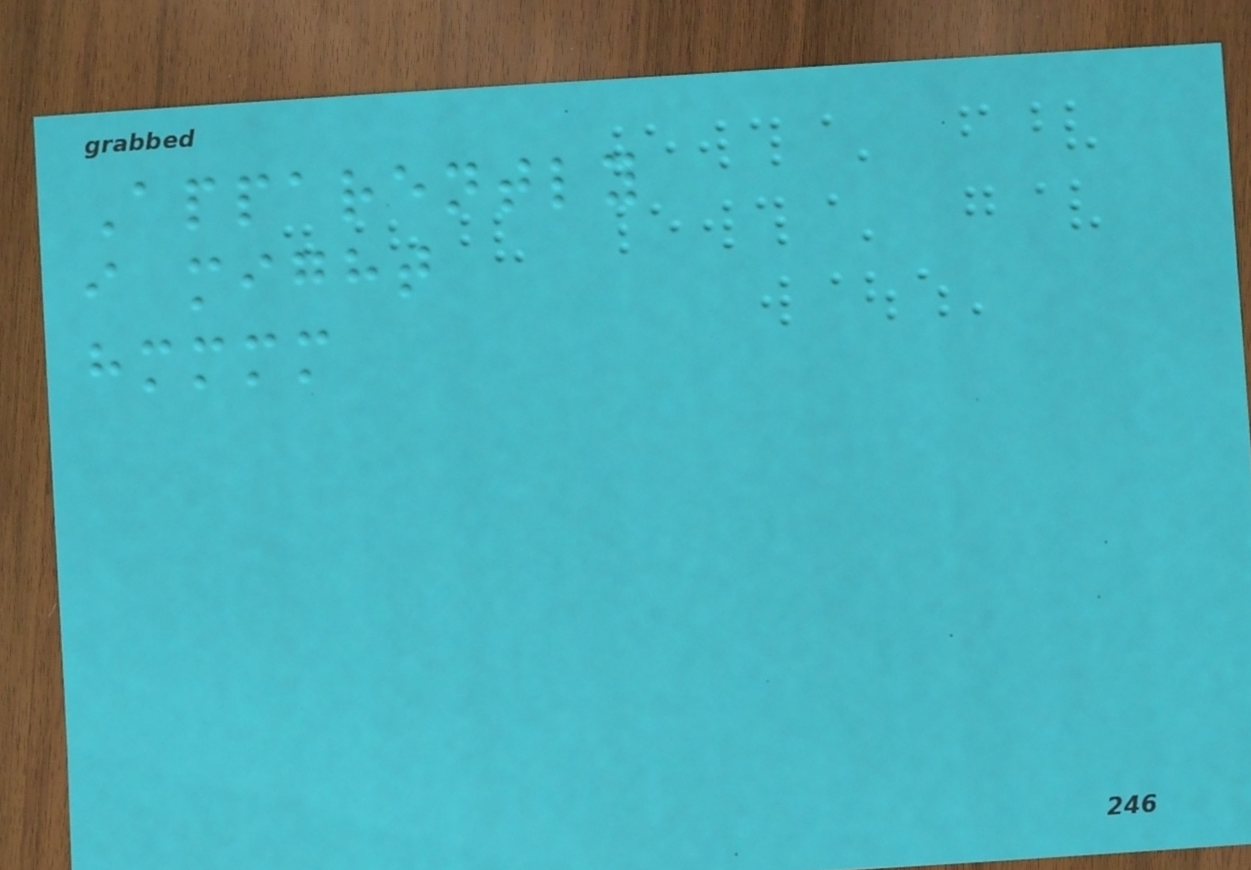Apparently
i might
hmmmm
